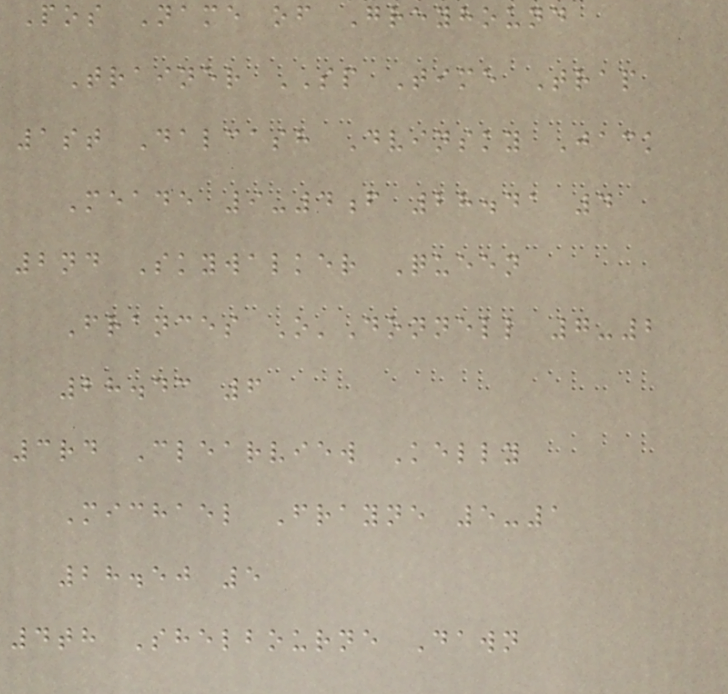Pos Name of Greyhound
Trainer SP Time Trap
1st Dalcash Dvinsky Jack
Meade 9-4f 28.41 4
2nd Skywalker Queen
Frances O'Donnell 7-2
28.43 6
3rd Clearview Kelly
Michael Frayne 5-1
28.50 5
4th Shelbourne Dawn
